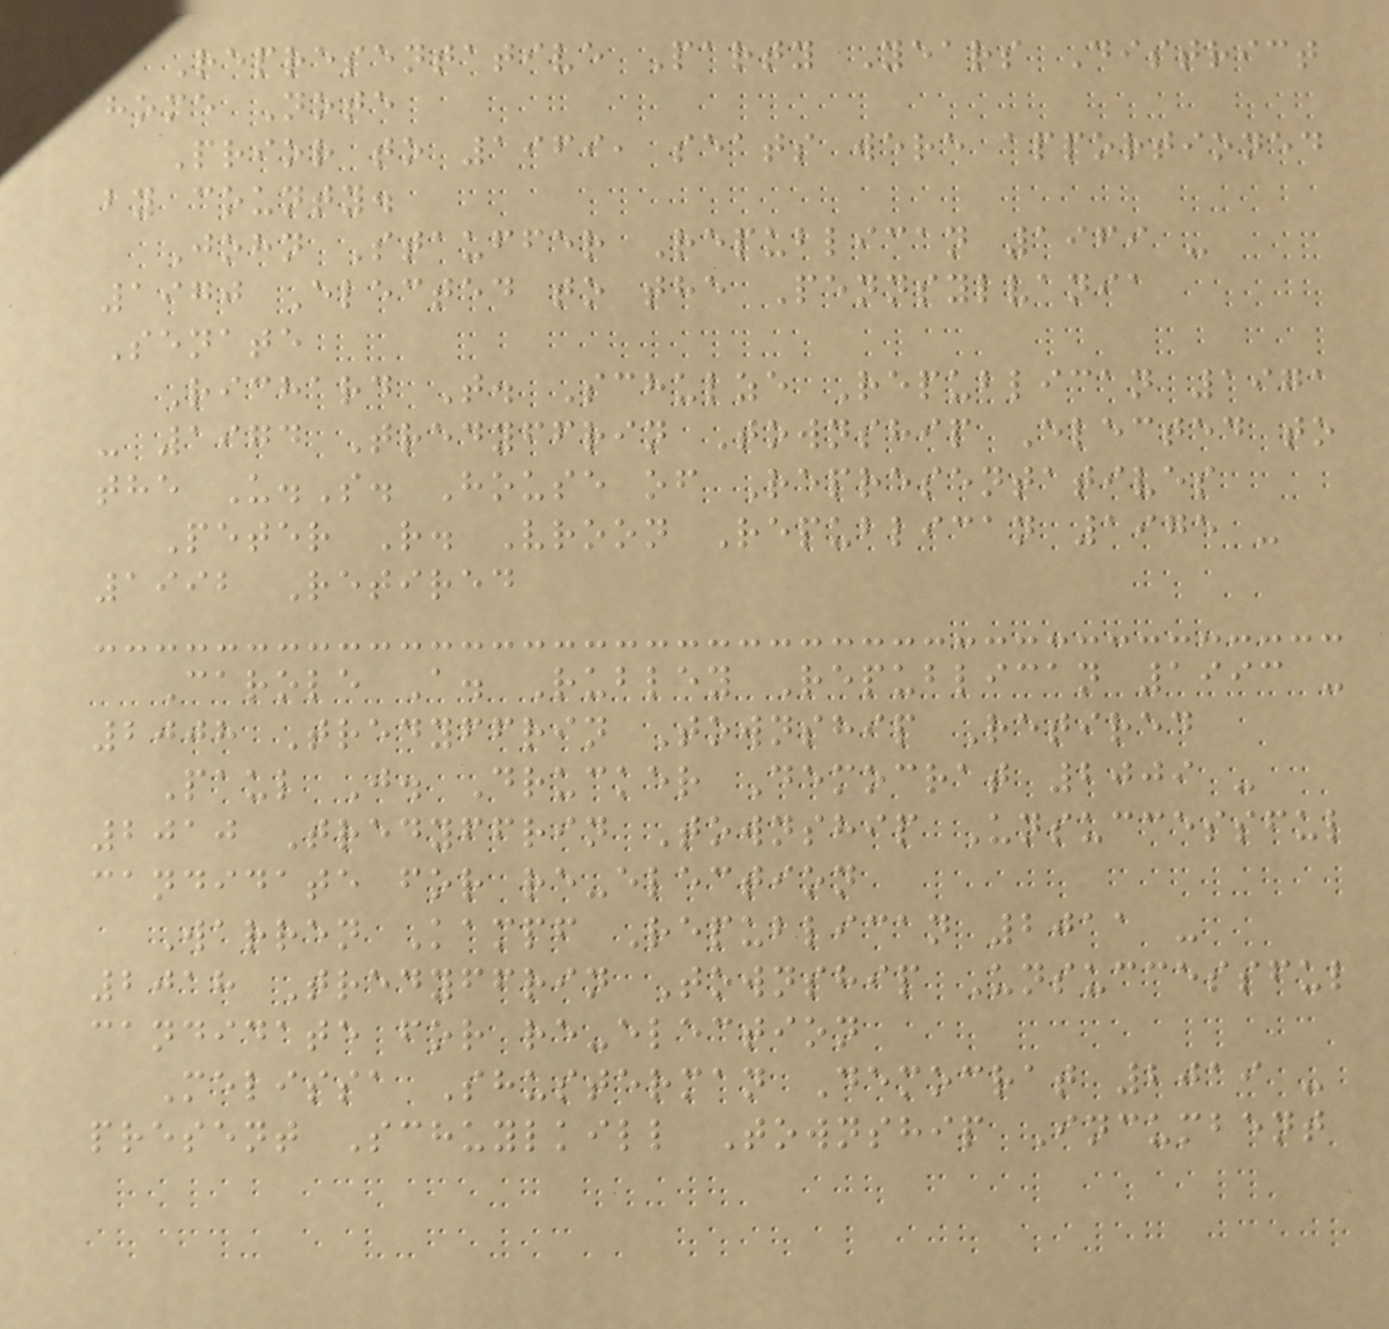Representative Party Years District
home Note
Prior to 1969, seats were apportioned
by county.
John Stauffer Republican 1969 -
1970 Elected to the Pennsylvania
Senate
Richard T. Schulze Republican 1971
- 1974 Tredyffrin Township Elected to
the U.S. House of Representatives
Peter R. Vroon Republican 1975 -
1992 Retired
Carole A. Rubley Republican 1993 -
2008 Tredyffrin Township Retired
Paul J. Drucker Democrat 2009 -
2010 Tredyffrin Township Unsuccessful
candidate for re-election
Warren Kampf Republican 2011 -
2018 Tredyffrin Township Unsuccessful
candidate for re-election
Melissa Shusterman Democrat 2019 -
present Schuylkill Township Incumbent
